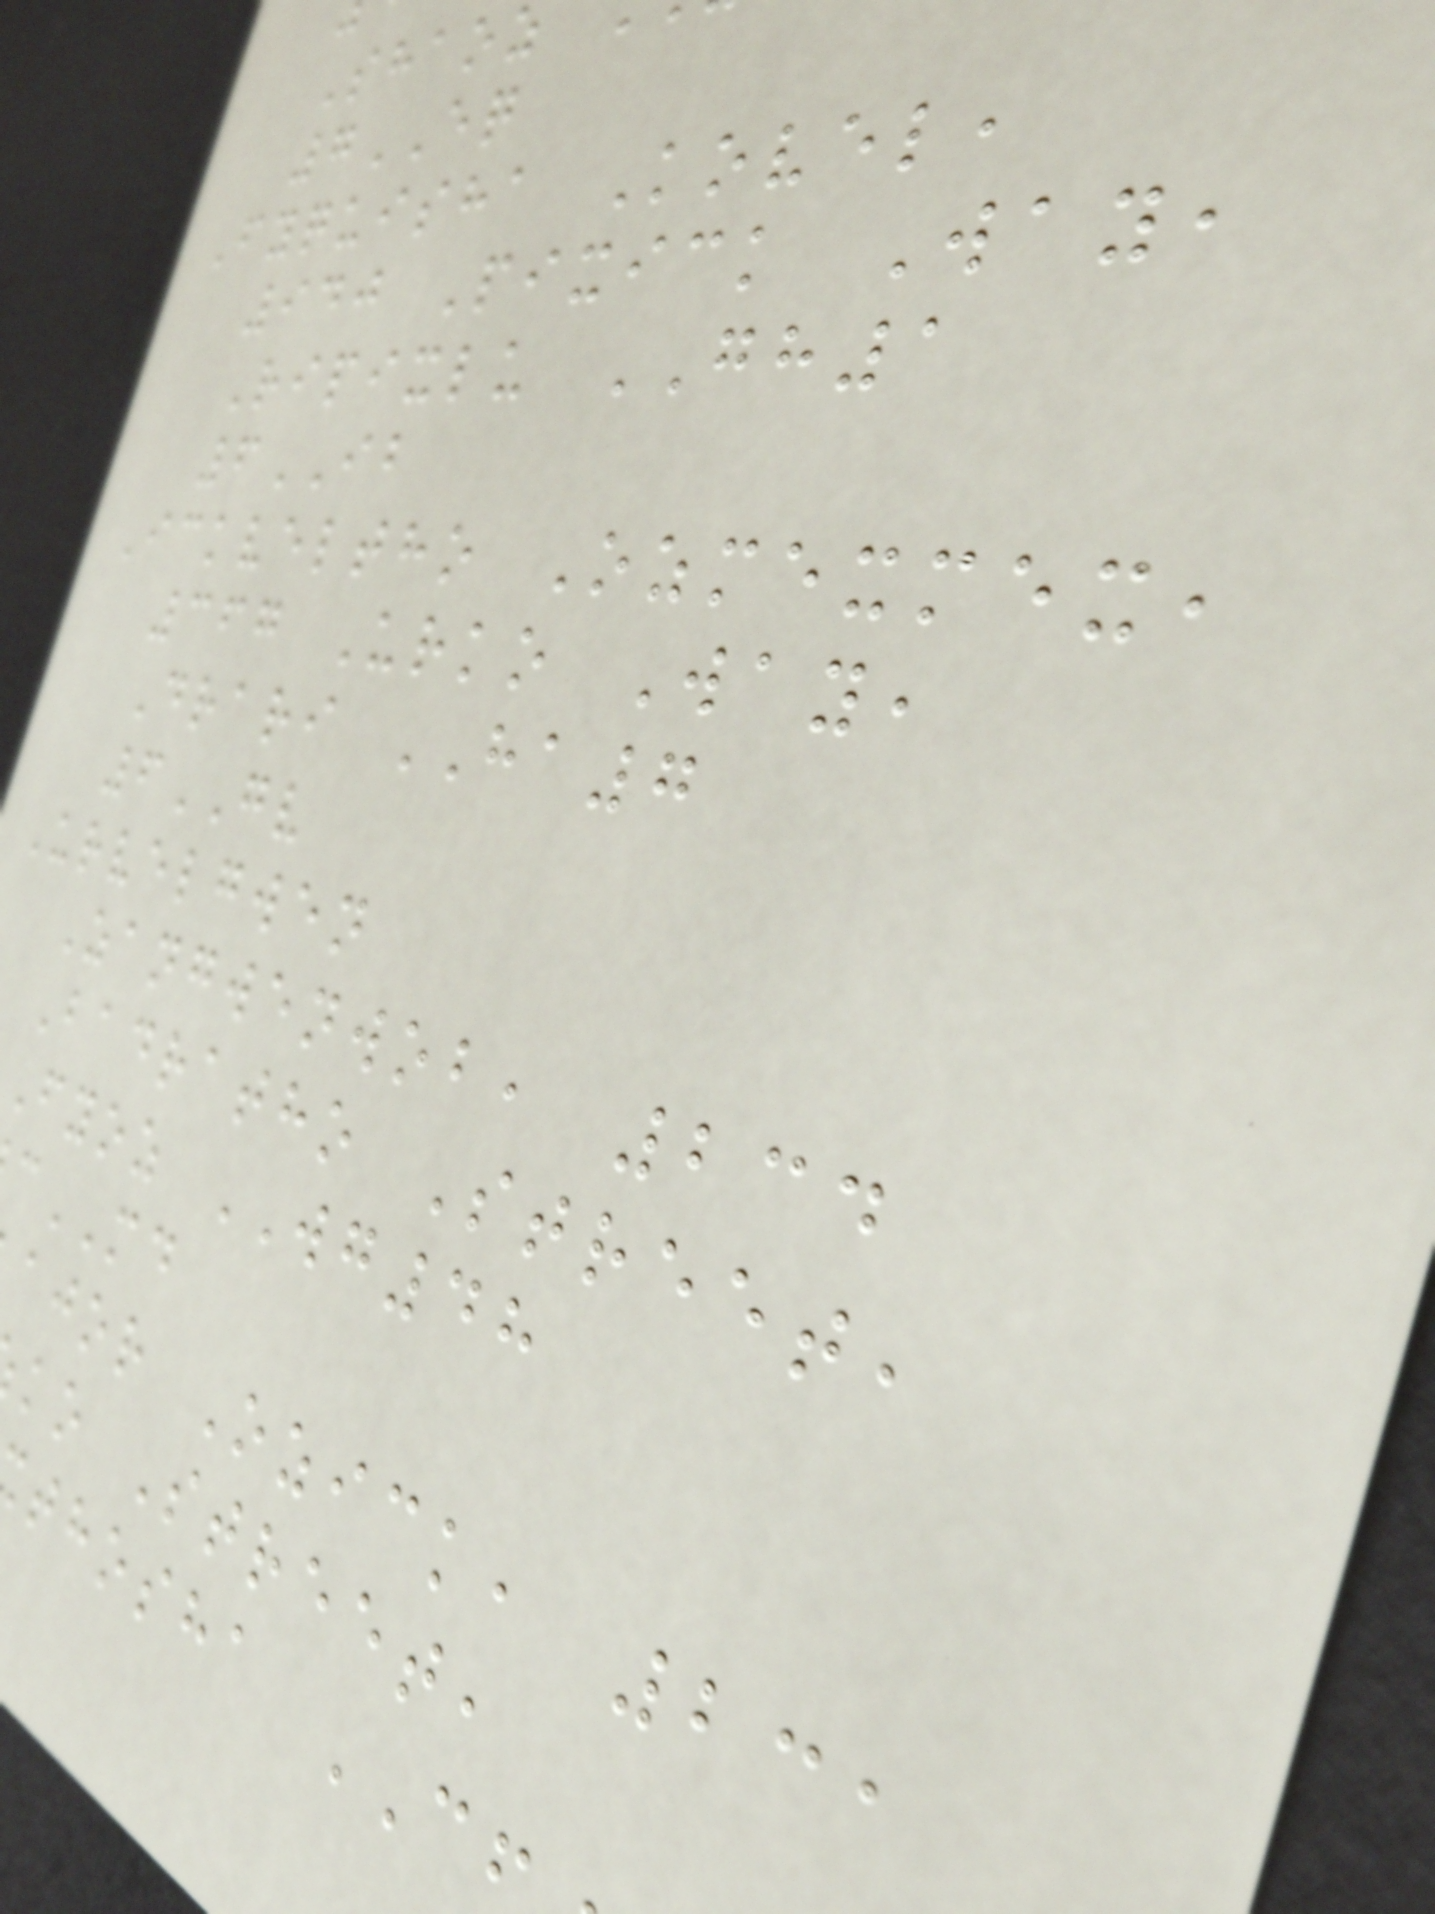Shaoz
7EQ
Fyquisha Kovel,
940 Pixick Way,
Ripixlu GH1
6IB
Ickveltho Ozmexmex,
367 Urko Way,
Drari HA7
6GV
Urvelgwen
Zangwenwob, 234
Badratho Street,
Fyoz WG48
MD
ajor Ozick, 231
ko Street,
thosha
